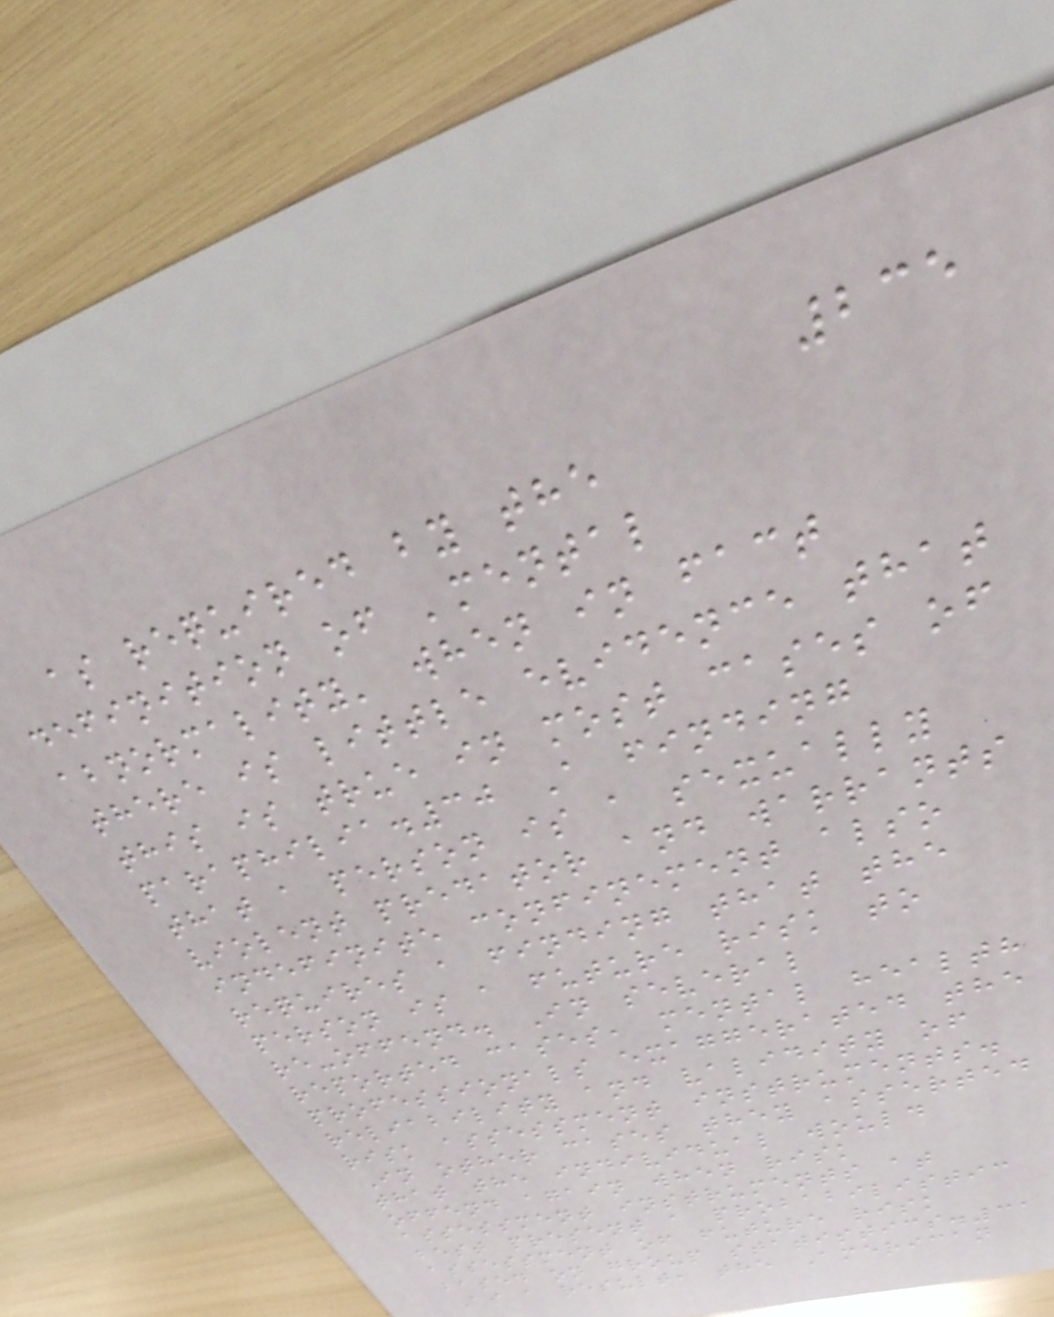235
as required by the
definition of 'mental
abnormality' when in fact
there is little evidence that
this is true in most cases of
paraphilia.30 A finding
that a person is a sexually
violent predator and warrants
indefinite confinement also
requires a finding that the
person is a future risk to
re-offend. In several
reported cases, mental health
professionals exaggerated the
reliability and validity of
risk assessment instruments.
In other cases they asserted
that the individual would
offend again when risk
assessment instruments at
best present a probabilistic
assessment of future risk
based on group statistics.31
As a result, the American
